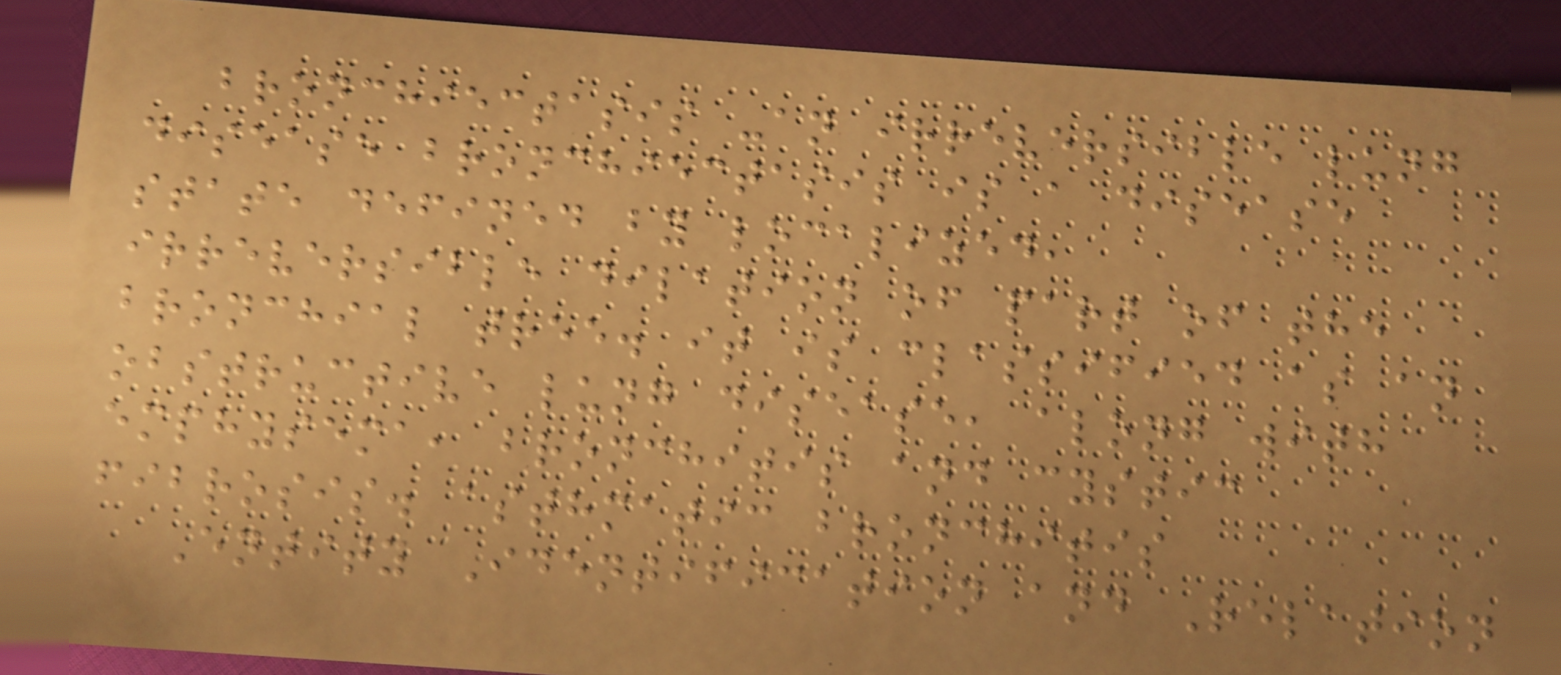bronchiectasis -an irreversible lung
disease bronchiectasis is a disease
state defined by localized,
irreversible dilation of part of the
bronchial tree. it is classified as an
obstructive lung disease, along with
emphysema, bronchitis and cystic
fibrosis. asthmatic bronchitis
Entity Identification and Relation
